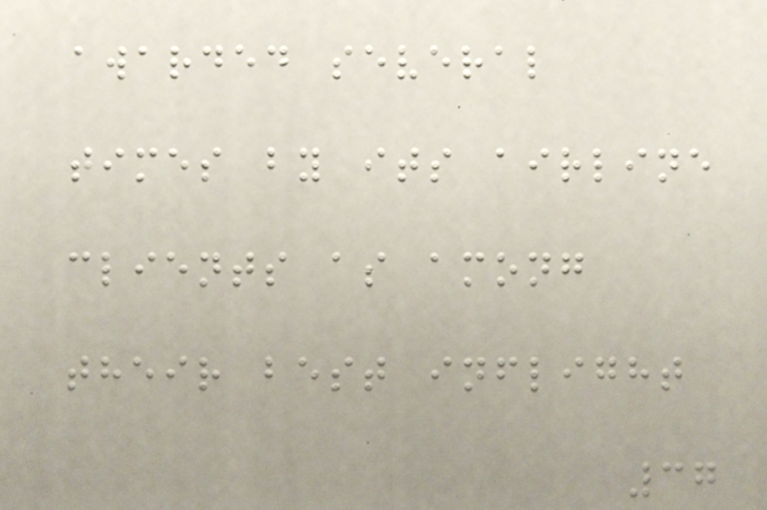awarded several
times by its airline
clients as among
their best inflight
37
